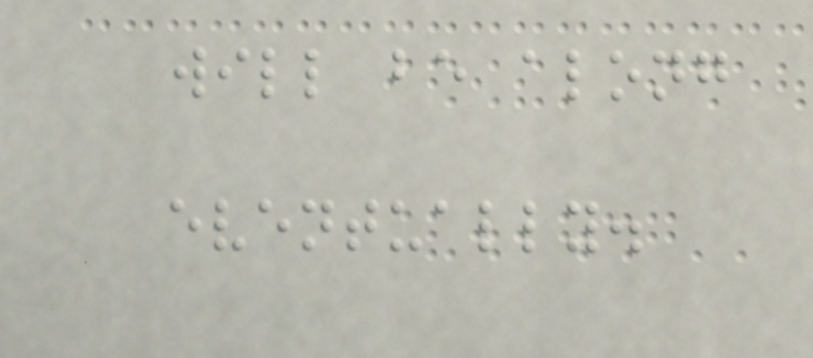will be along
eventually.
